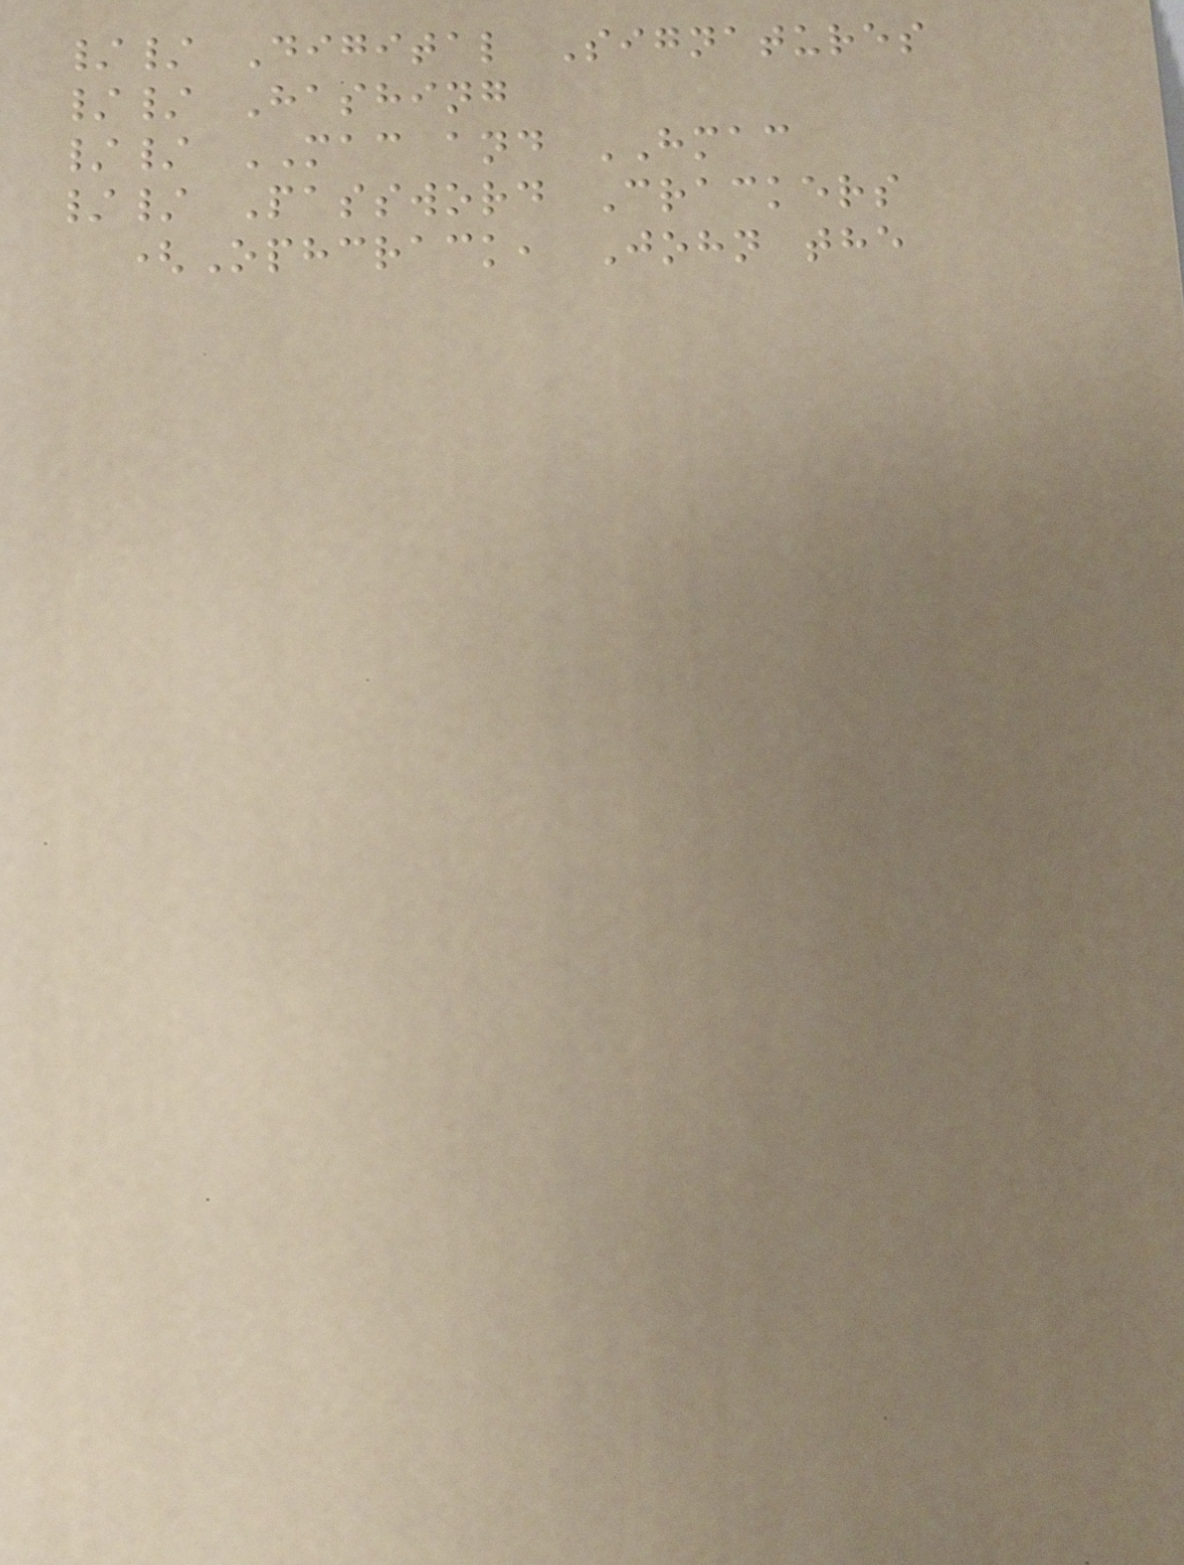// Digital Signatures
// Hashing
// MAC and HMAC
// Password Crackers
(Ophcrack, John the
